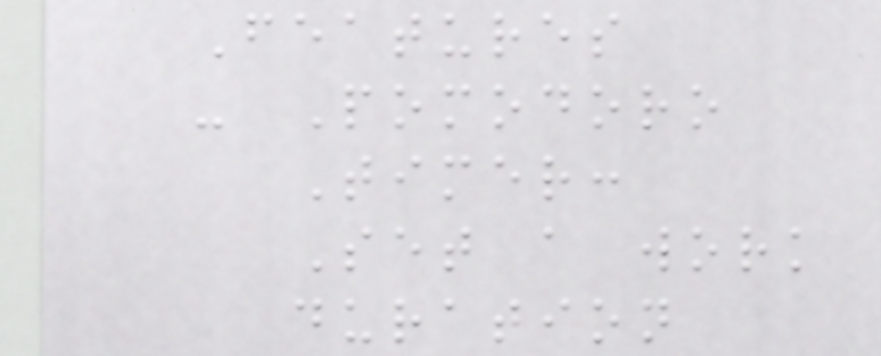Features
- Pomodoro
Timer:
Set a work
duration
